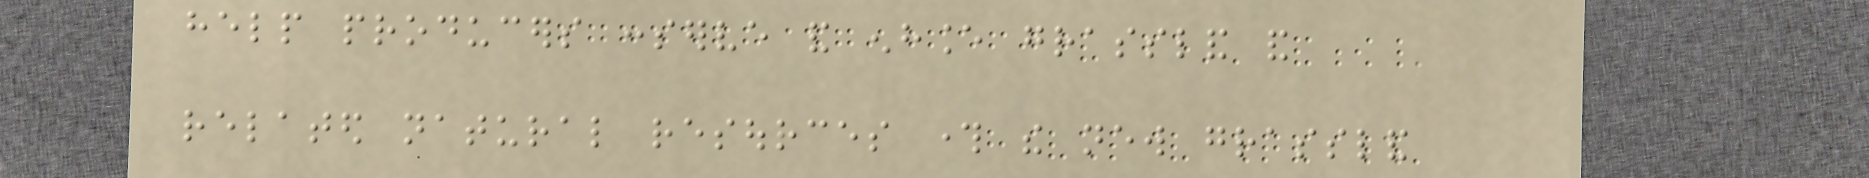help producers conserve and enhance grassland and
related natural resources through the new grassland
